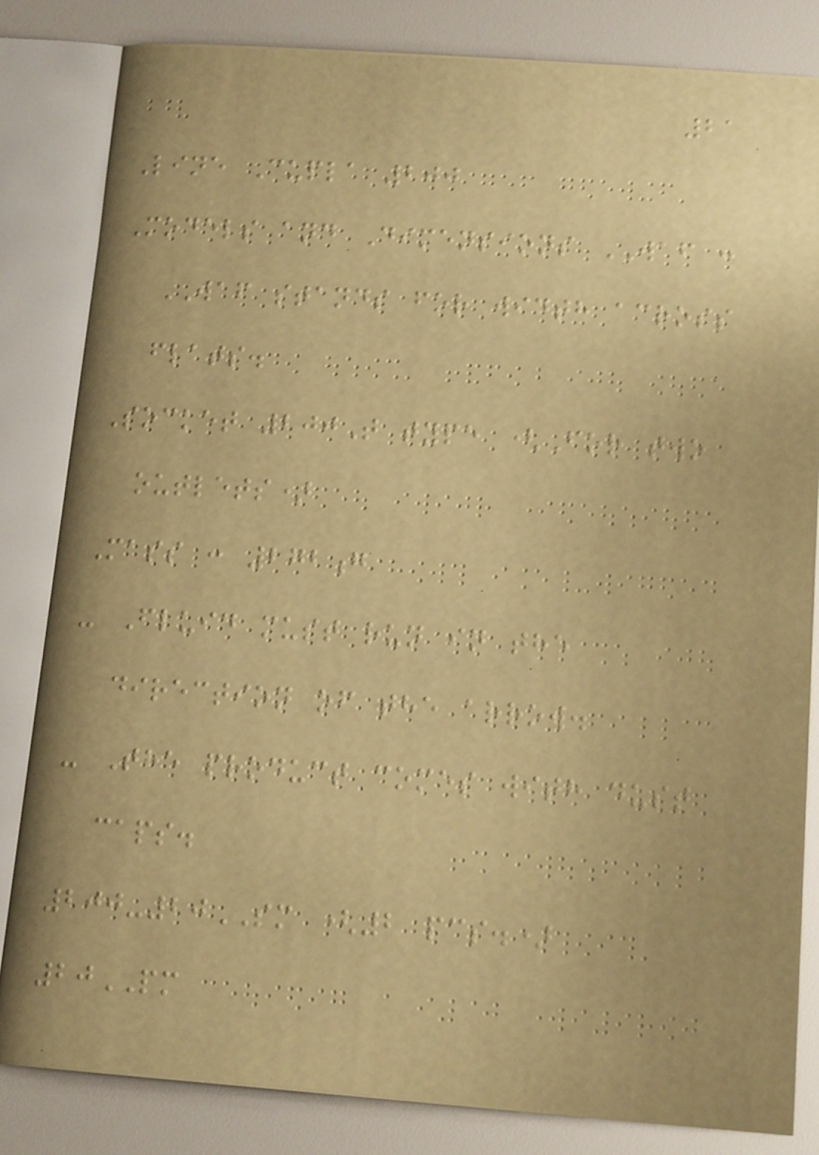21
Line Cupla 200
Models and Dimensions WAF :
WAF stands for width across
flats.
Socket 200T type (For two
outlets)
Mass : 272g
- Fluid must run in the
direction of the arrow.
- The product comes with dust
caps.
200-20SM (2 pcs.)
20PM
